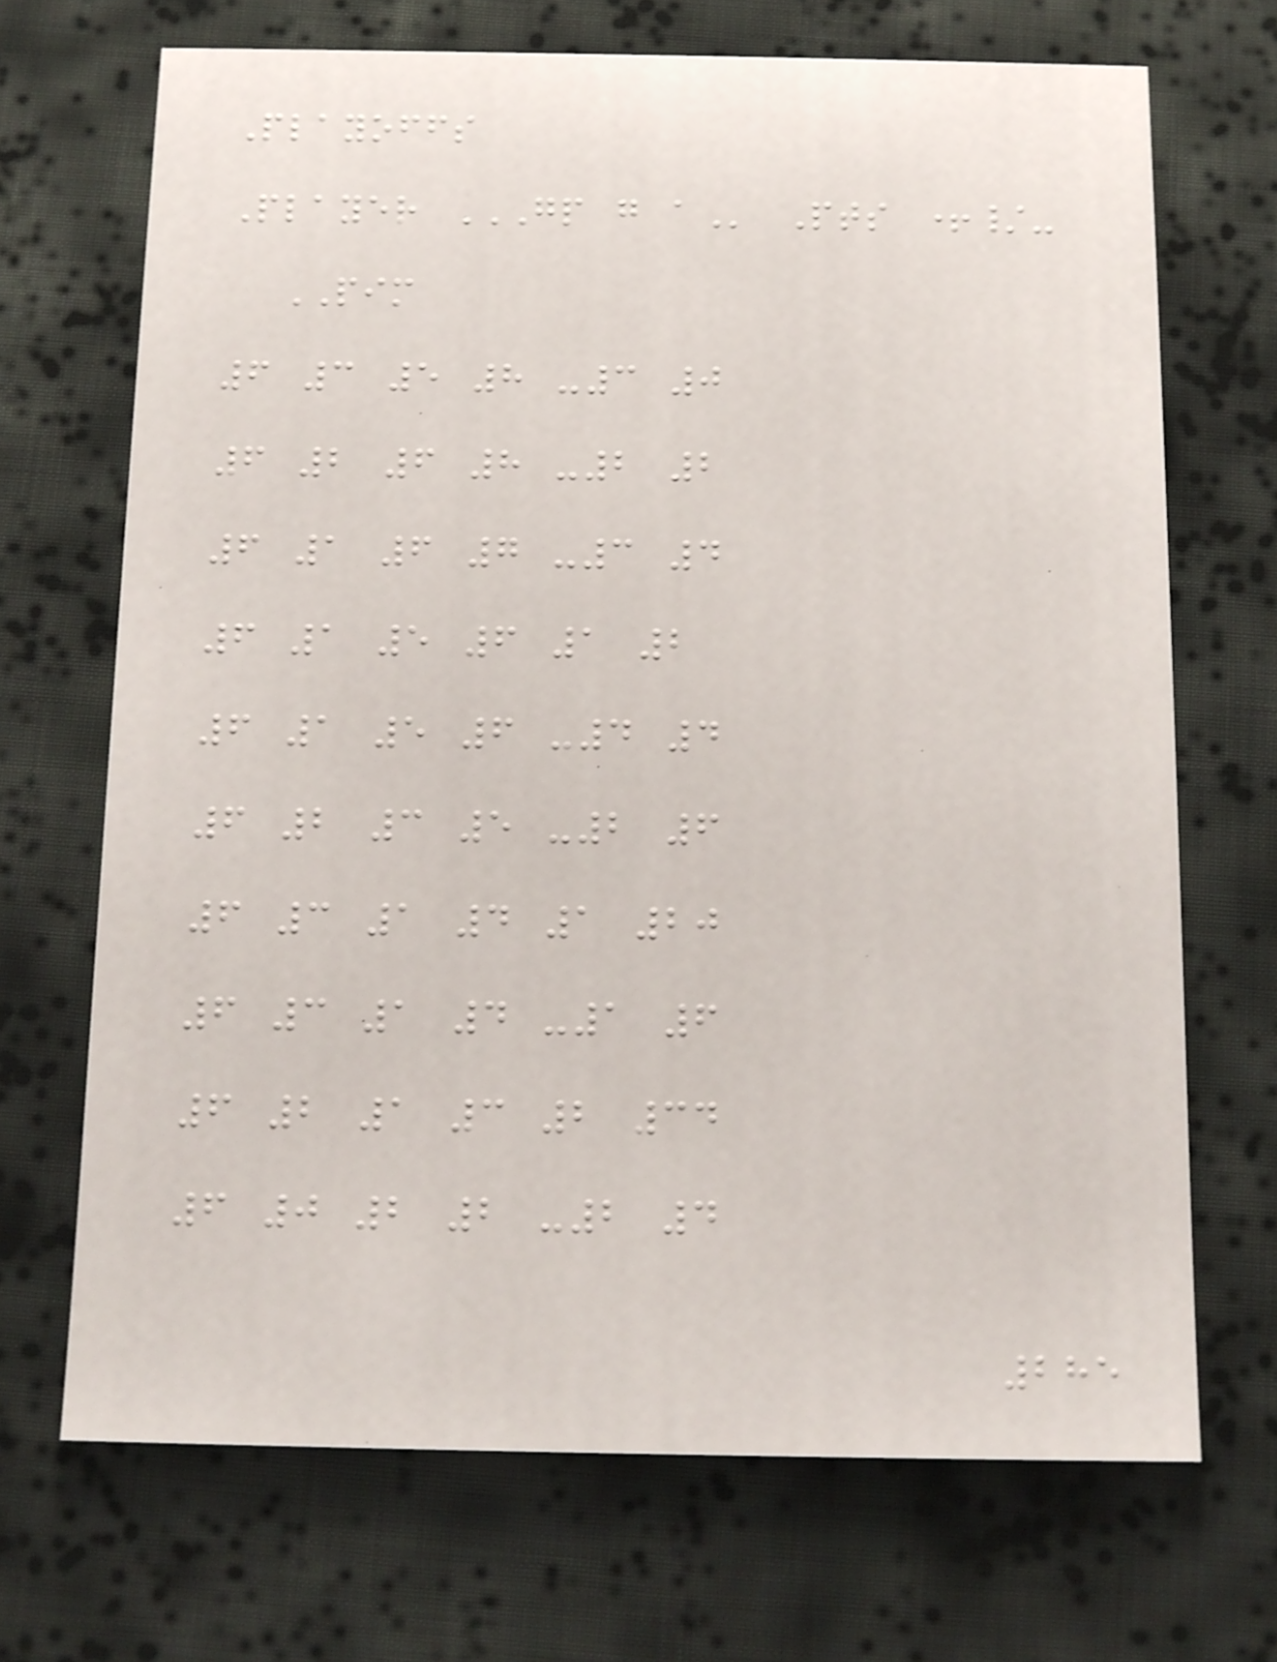Playoffs
Player GP G A Pts +/-
PIM
6 3 5 8 -3 0
6 2 6 8 -2 2
6 1 6 7 -3 4
6 1 5 6 1 2
6 1 5 6 -4 4
6 2 3 5 -2 6
6 3 1 4 1 20
6 3 1 4 -1 6
6 2 1 3 2 34
6 0 2 2 -2 4
285
